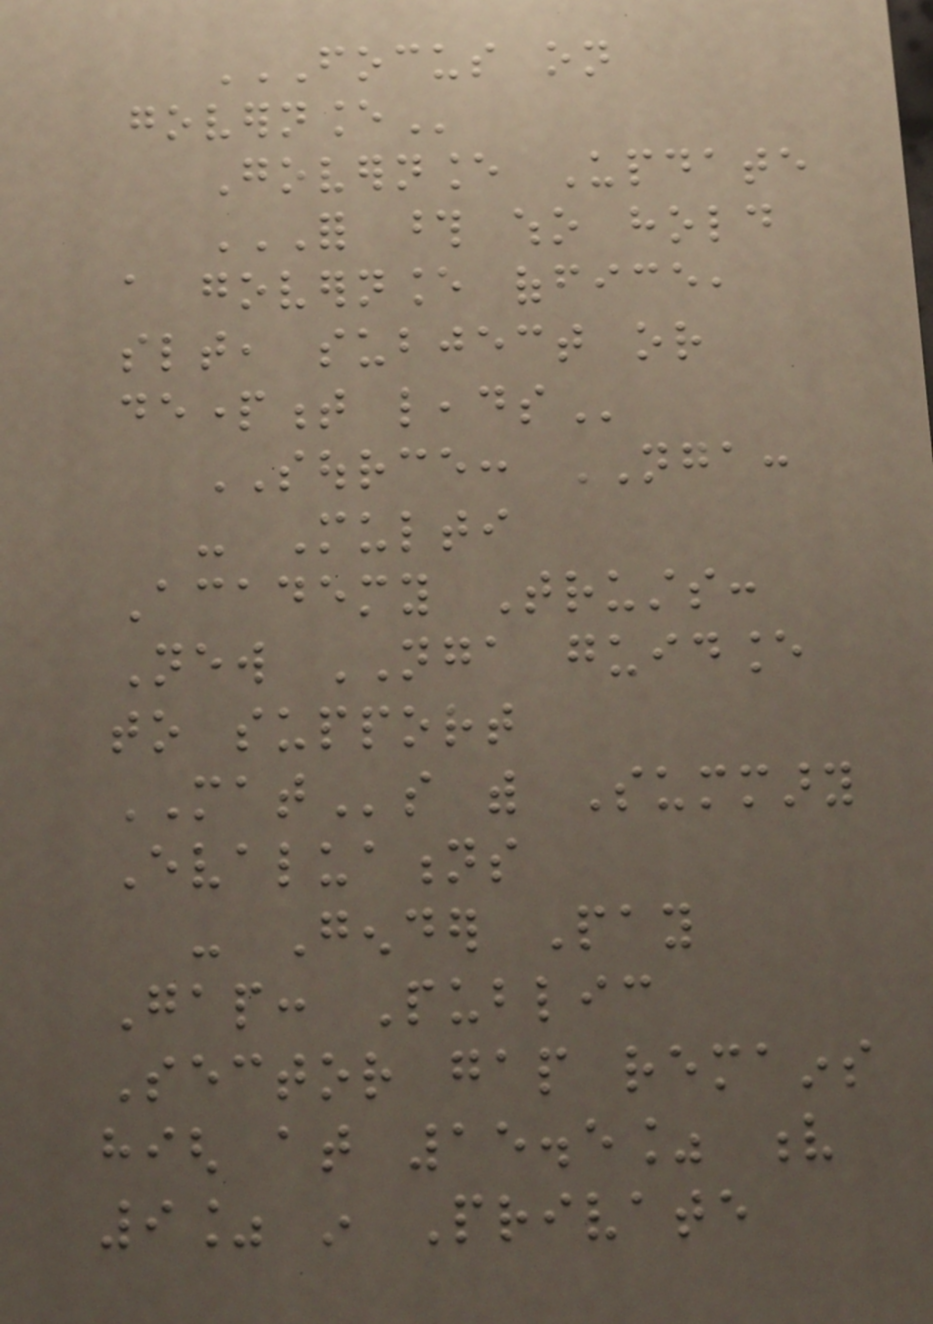FOCUS ON
GOVERNANCE
Governance Update
FOR THOSE WHO HOLD
A GOVERNANCE OFFICE,
SLT, SUBJECT OR
DEPARTMENT LEADS
SOURCE: NGA:
- Multi
Academy Trusts:
New NGA guidance
to support
MATs with Summary
Evaluations
- Gender Pay
Gap: Public
Sector gap remains
high at 15.5% v
9% in Private
